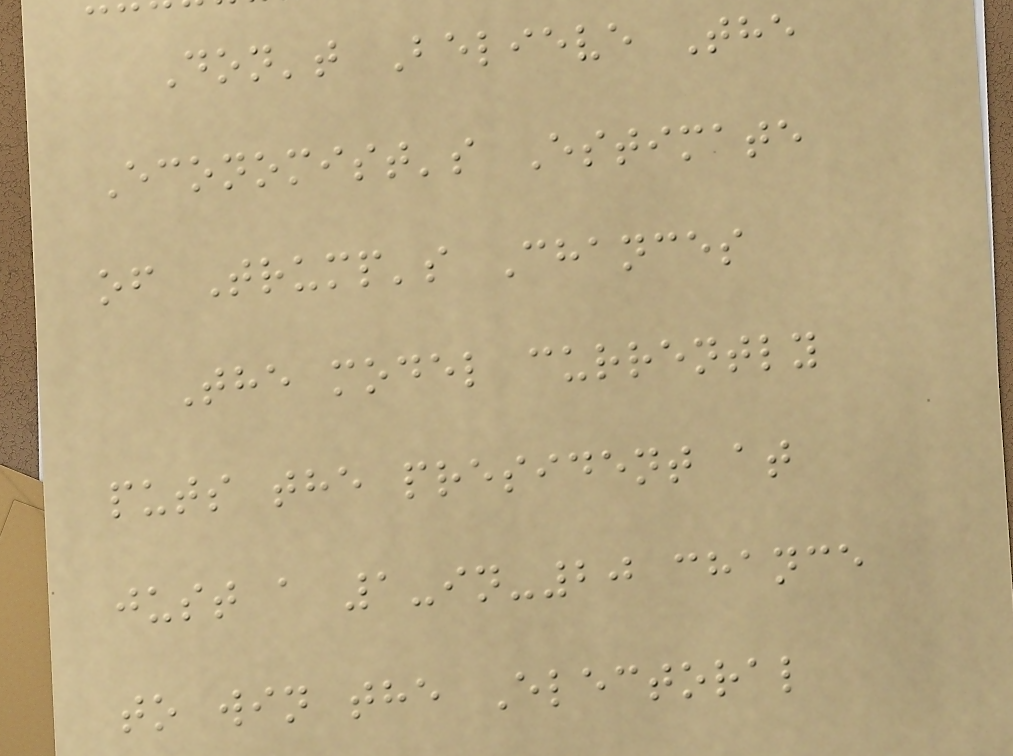Don't Believe The
Economist's Estimate
of Trump's Chances
The model currently
puts the president at
just a 1-in-20 chance
to win the Electoral
